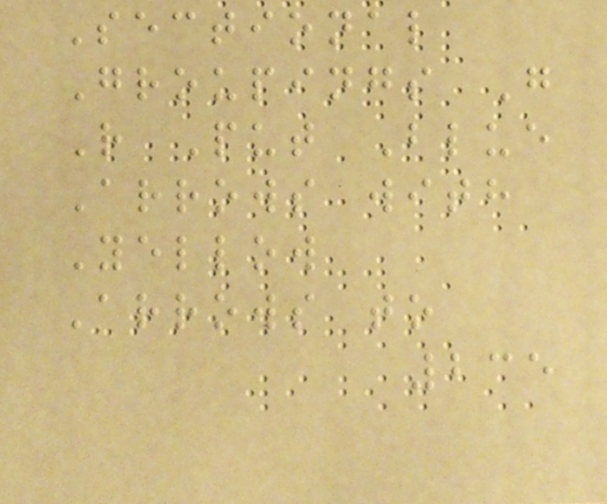Sectional
Groupings G
R Put Blue
Arrows with
Yellow
Arrows to
235
